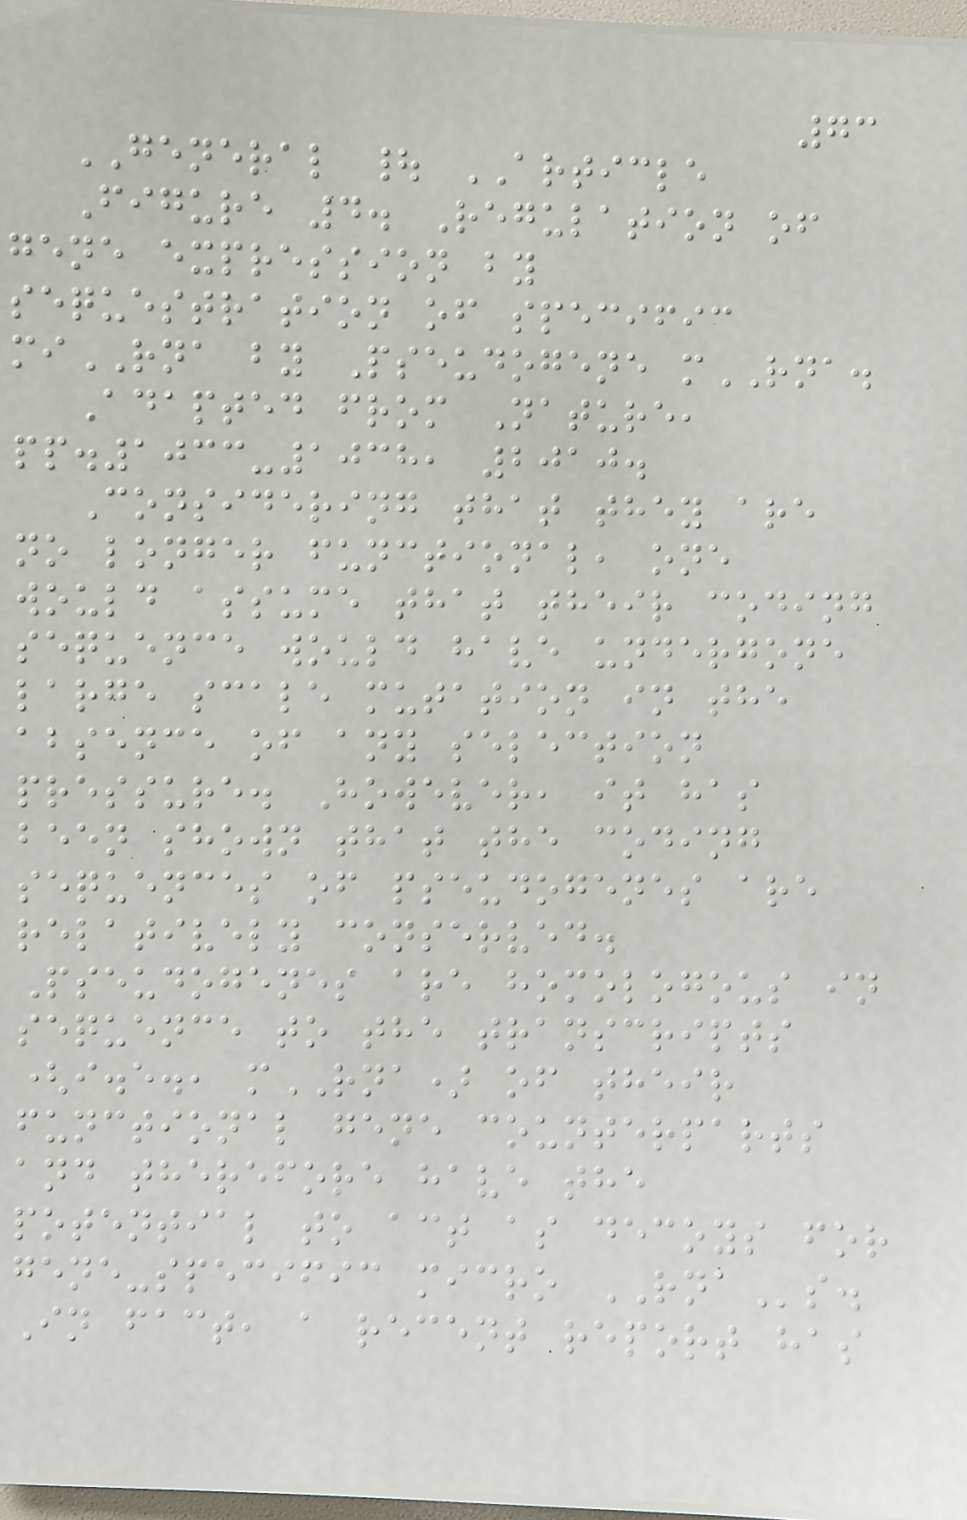73
GENERAL | ARTICLE
Figure 4. Regulation of
gene expression by
sequestration of specific
miRNA by Pseudogene mRNA.
Adapted from Nature,
pp.1033-1038, 2010.
Considering that they are
no longer functional, one
would assume that their coding
sequence would have undergone
large scale mutation in the
absence of any selection
pressure. However, it has
been shown that the coding
sequences of pseudogenes are
relatively conserved.
Pseudogenes are homologous in
sequence to the transcripts
(i.e., mRNA) of their
functional gene counterparts
and therefore have the
potential to act as decoys for
gene-specific micro RNAs.
In fact, a recent report has
